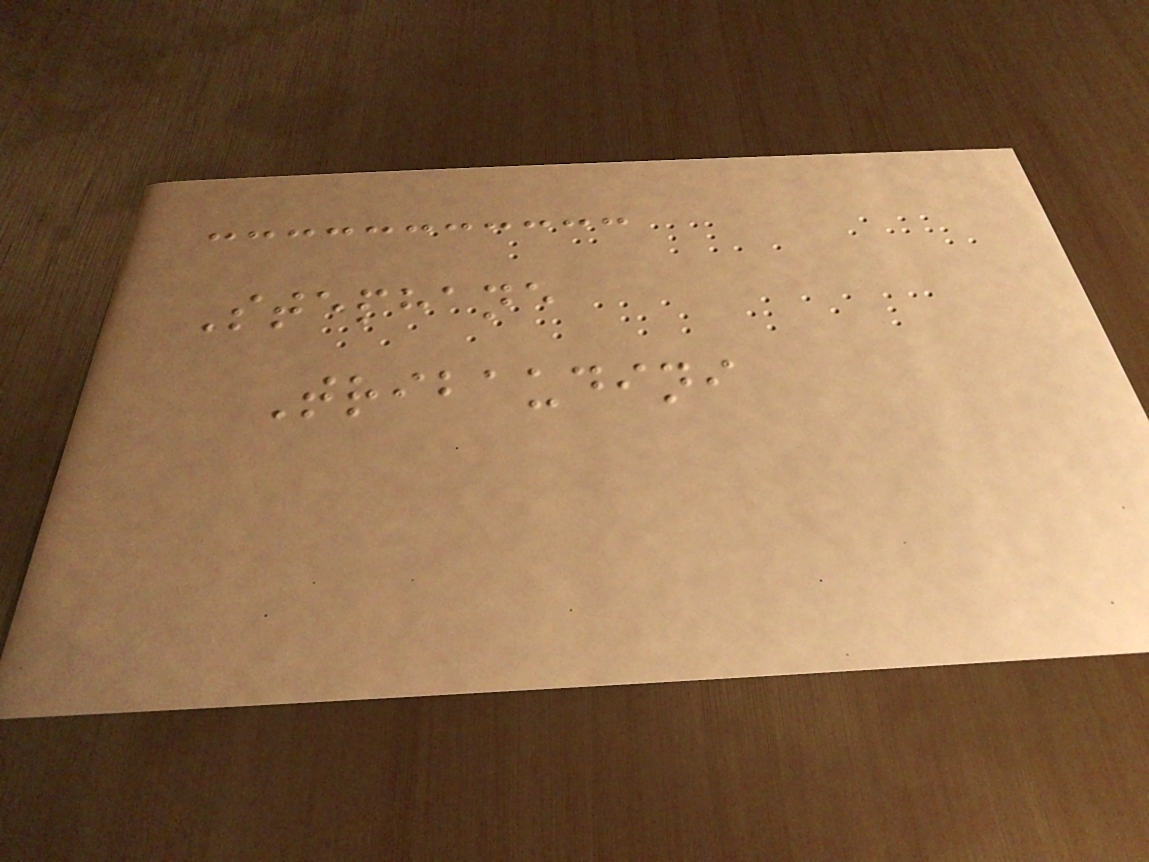Stephane
Tribaudini
